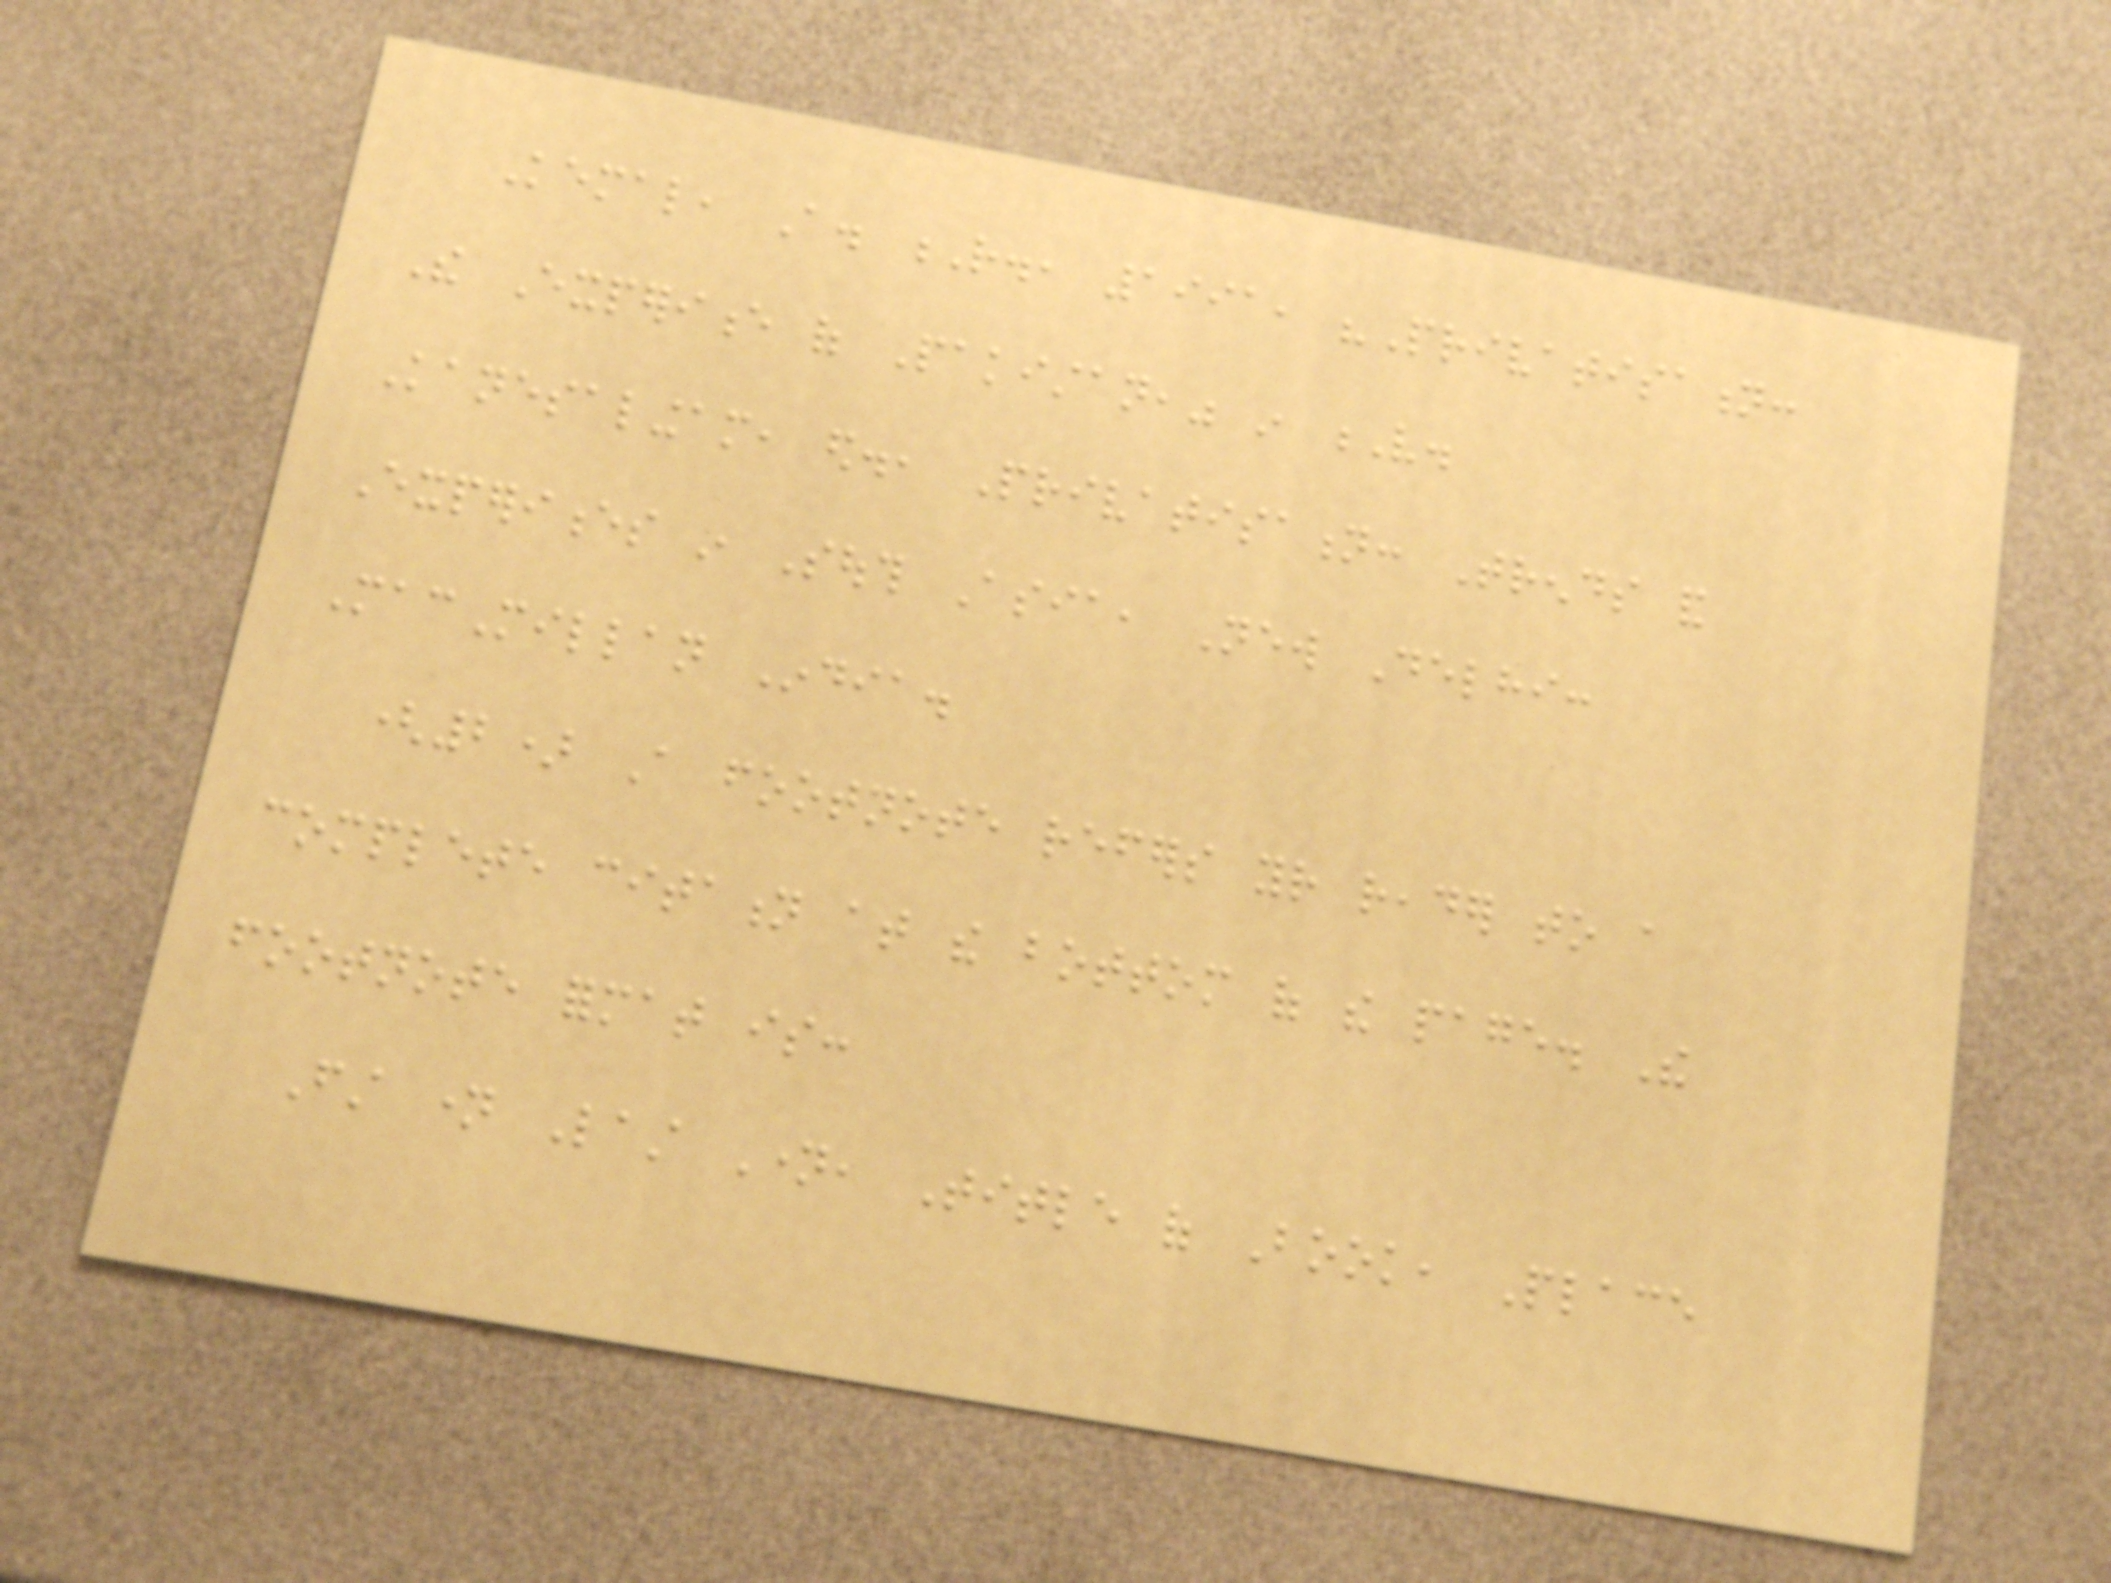Kemal, A. R., 1991, "Privatisation:
The Experience of Pakistan," in V.
Kanesalingam, ed., Privatisation: Trends and
Experiences in South Asia, New Delhi:
MacMillan India.
(2) A footnote refers your reader to a
complete citation at the bottom of the page. The
footnote format is:
First name Last Name, Title of Book, Place
